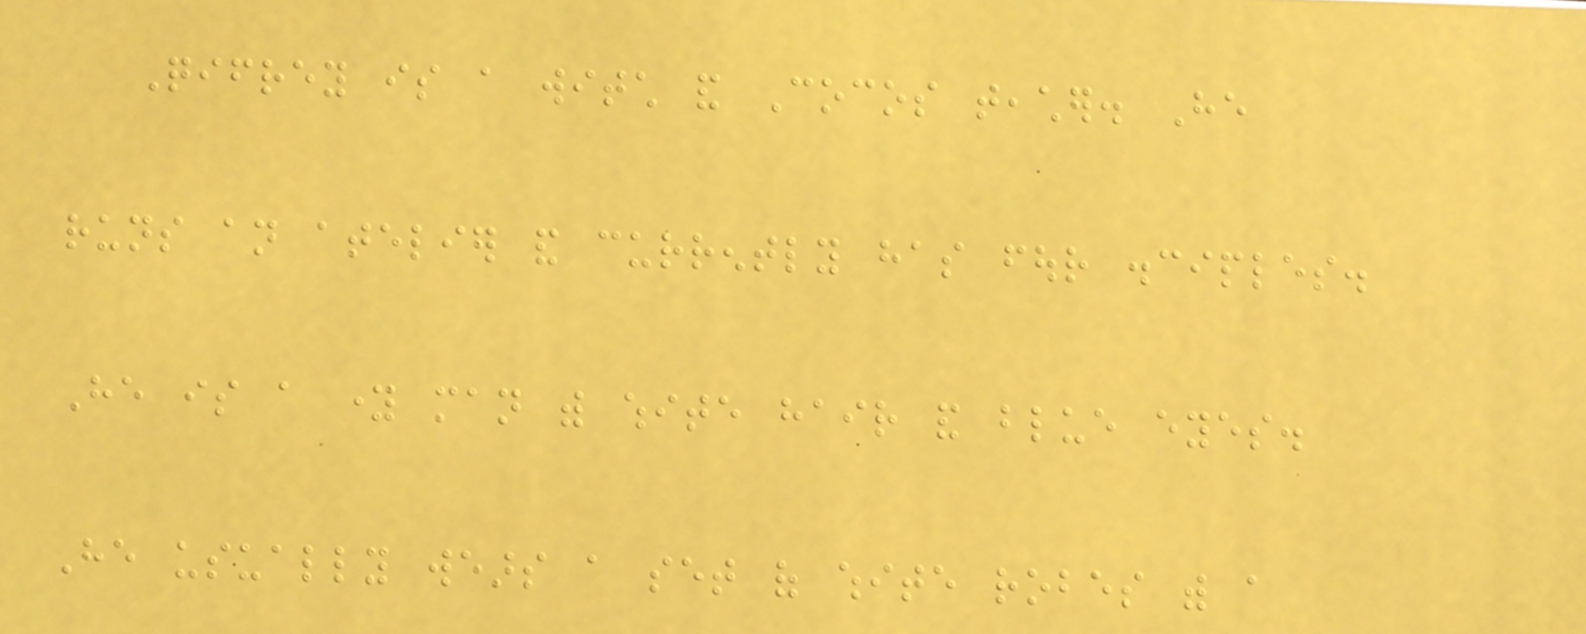Qifrey is a witch and Cocos teacher. He
runs an atelier and currently has four disciples.
He is a young man with white hair and blue eyes.
He usually wears a set of white robes with a
